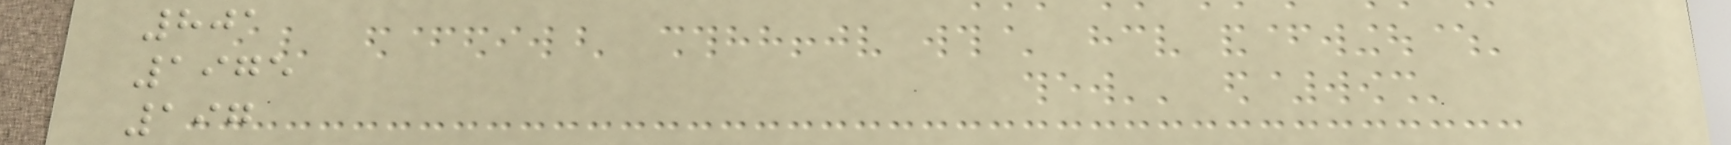801
1975
197
